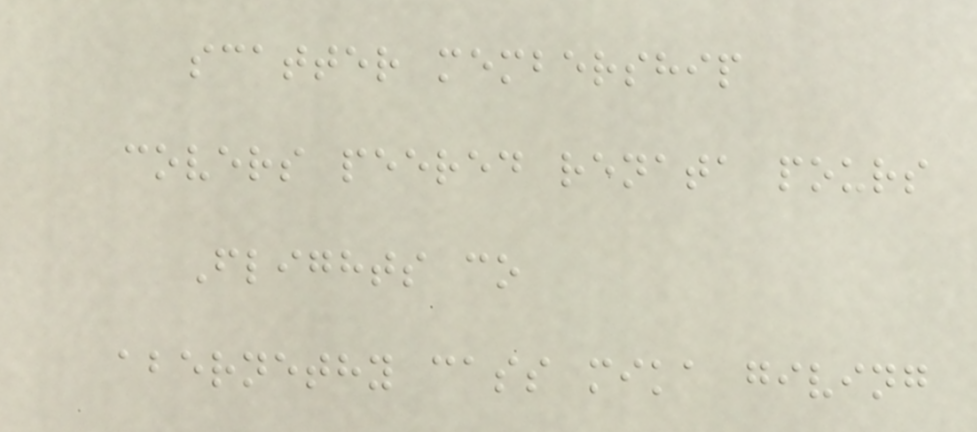scatter membership
covers peered renata pours
Flights co
abernethy cass mika giving
